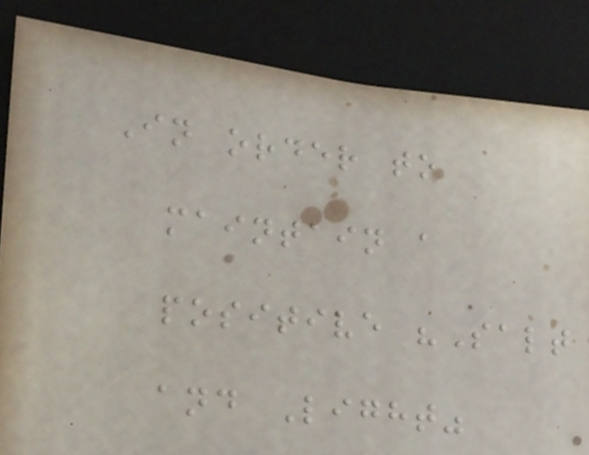In order to
maintain a
positive "Salt
and Light"
